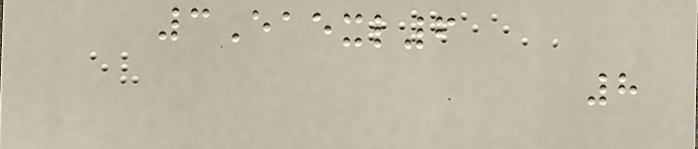3Eaexl6
8
